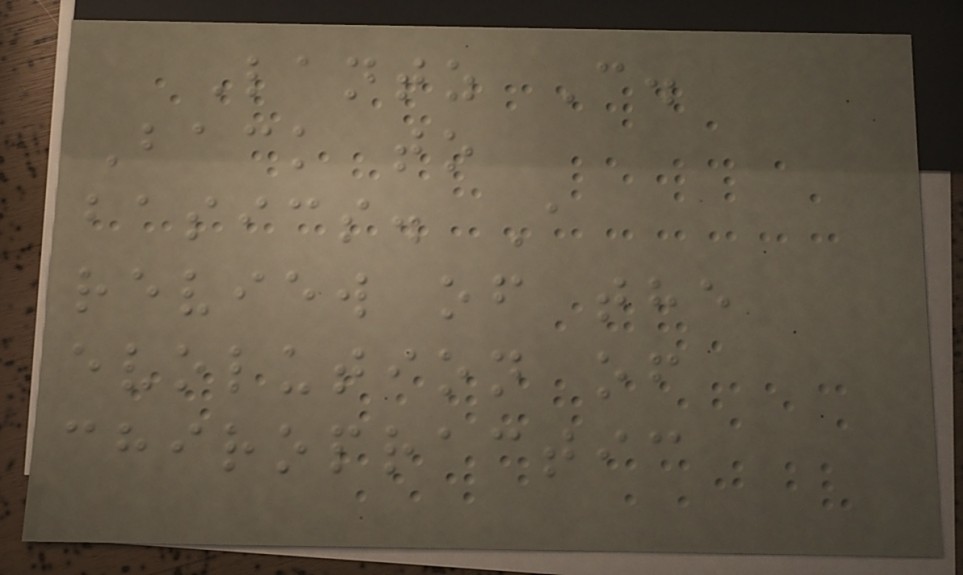Lantz C.
Back to
basics. A
review of the
evolution of
chiropractic
